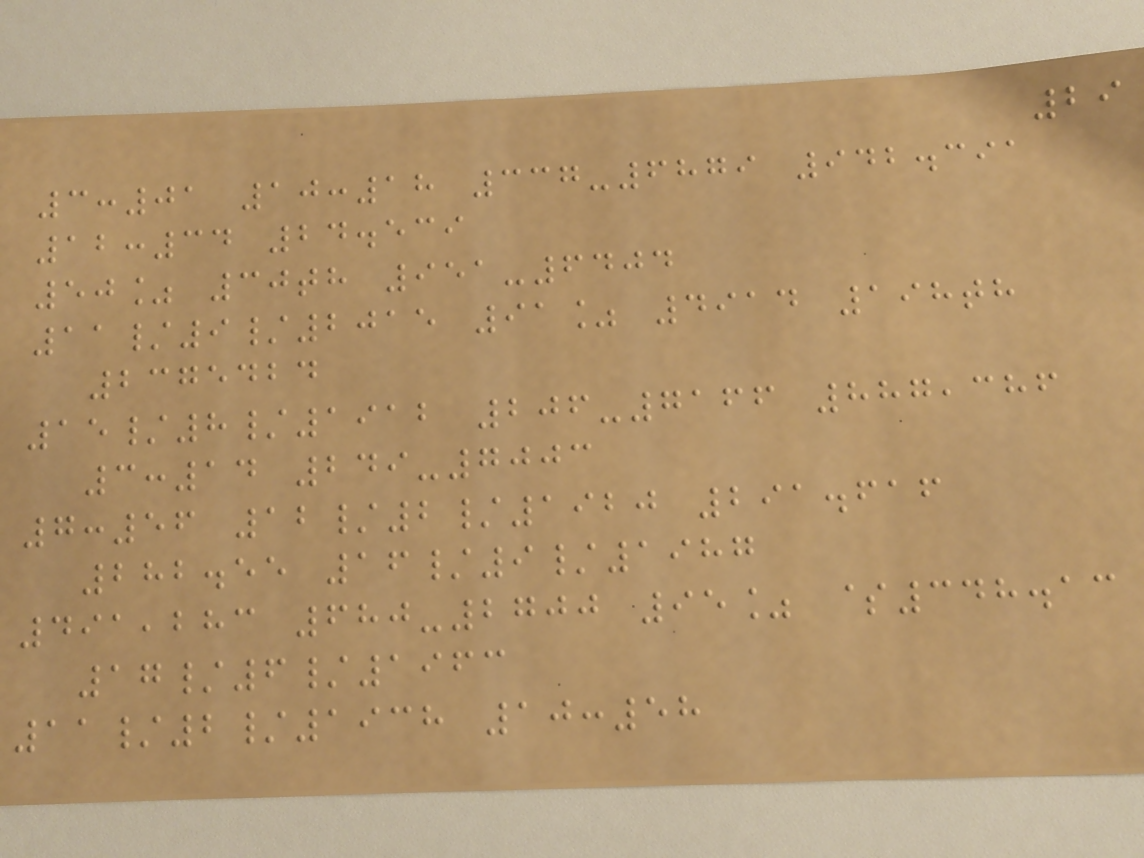29
3:01 10:18 337-6879 942.391
12:34 24.539
50% 30th 951-6404
11/9/2015 91% 4914 198th
2375424
15/8/1912 206-7166 887,386
3:14 249-7003
7:56 12/2/1920 291.616
282.55 16/9/1987
491,283 680-2700 95% $348.13
17/6/1963
11/2/1938 10:58
